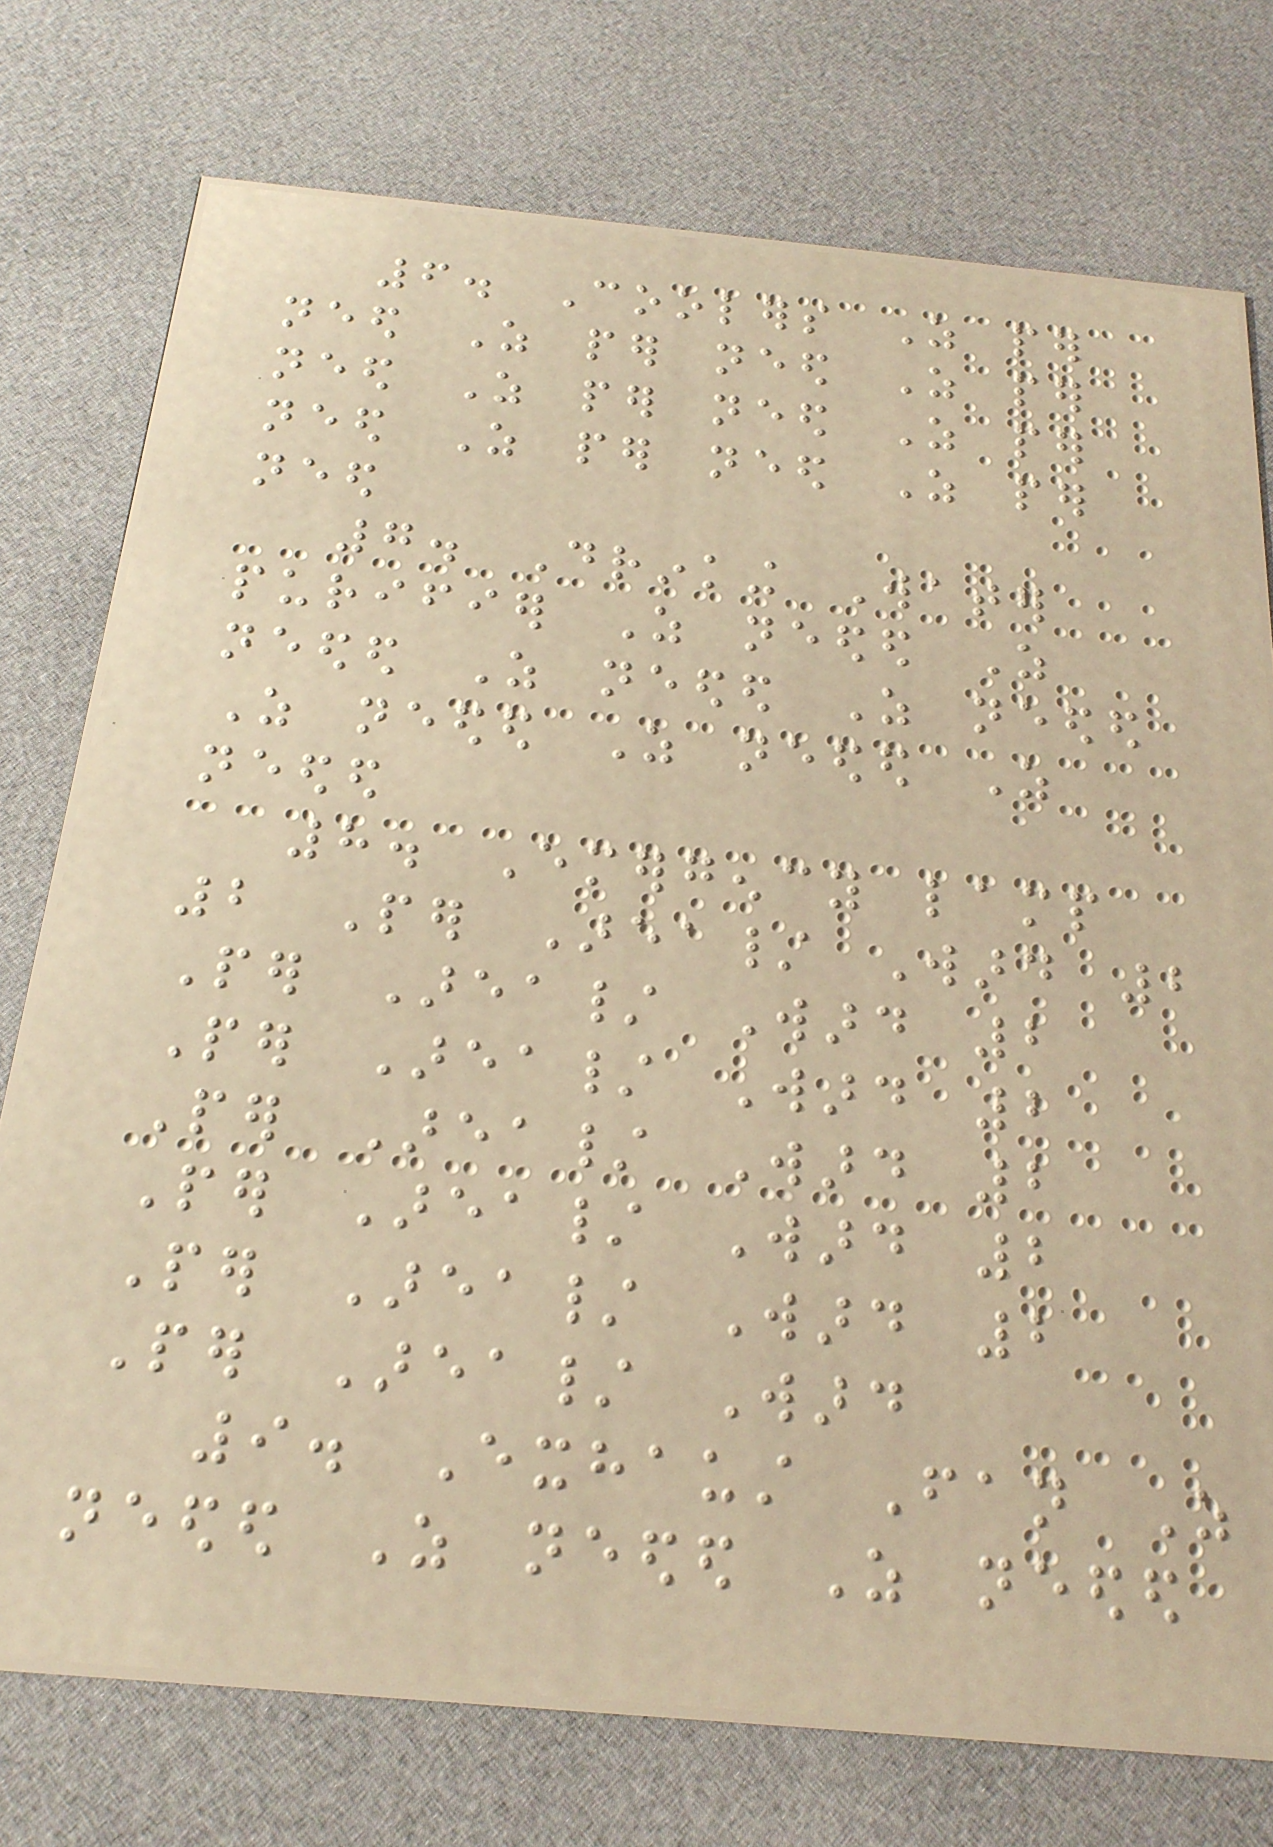6. Coolers As per
need As per need As per
need As per need As per
need As per need As per
need
7. Drinking Water
purifier As needed As
needed As needed As needed
As needed As needed As
needed
8. Emergency lamp
2 Per Area/ Ward 2
Per Area/ Ward 2
Per Area/ Ward 2
Per Area/ Ward 2
Per Area/ Ward 2
Per Area/ Ward 2
Per Area/ Ward
9. Exhaust Fan As
needed As needed As needed
